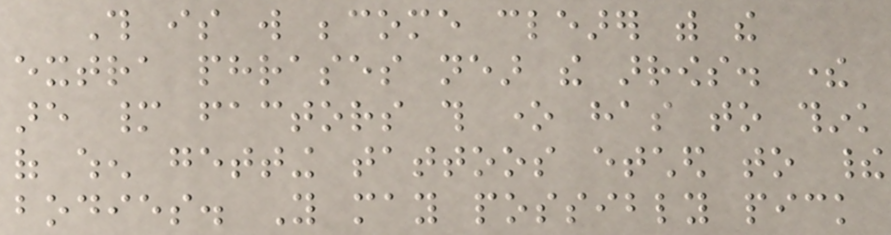This is will become clearer with the
extra phrases near the arrows. there
are many factors this one has to think
of when getting tattoos etched to their
bodies. You may possibly pick
